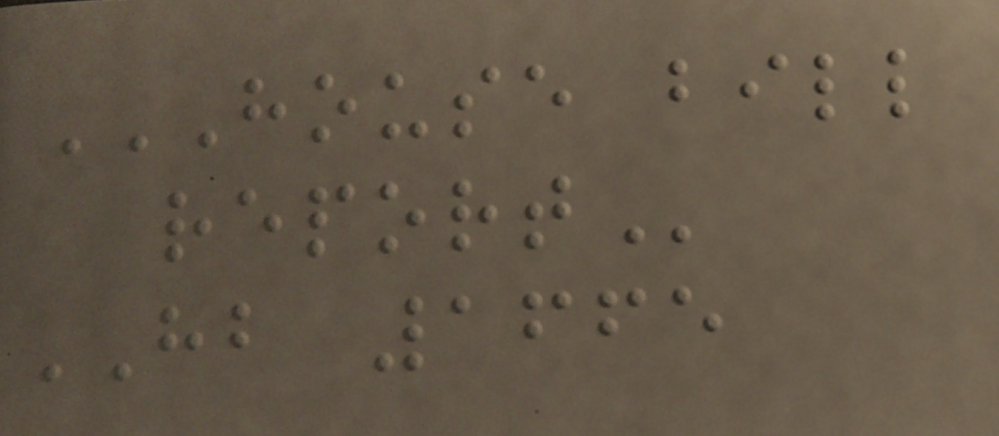HOUSE BILL
REPORT
HB 1665
